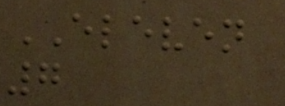ELEVEN
7
